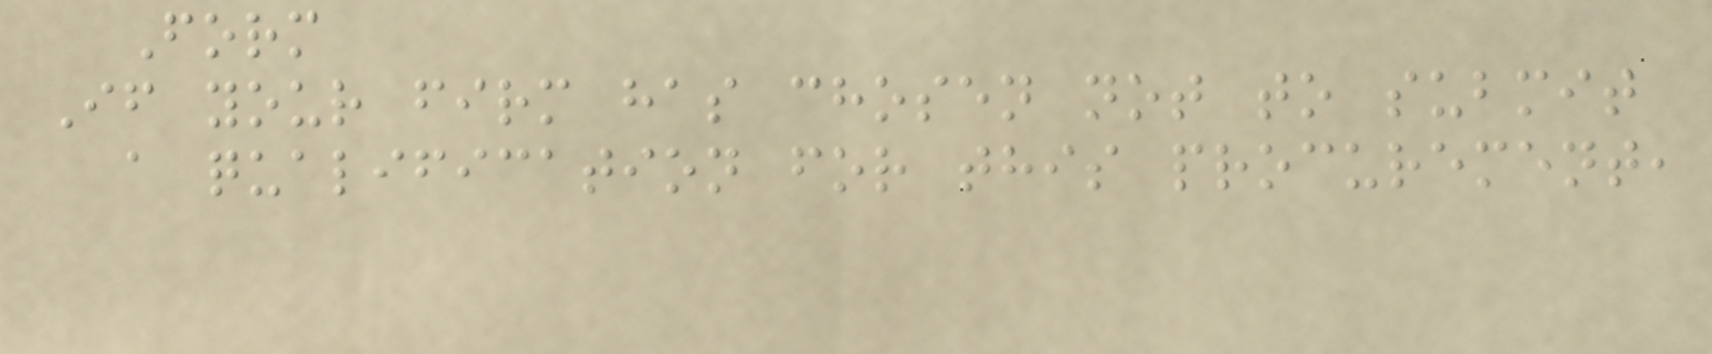Form
If your firm has chosen not to submit
a qualification for this procurement,
